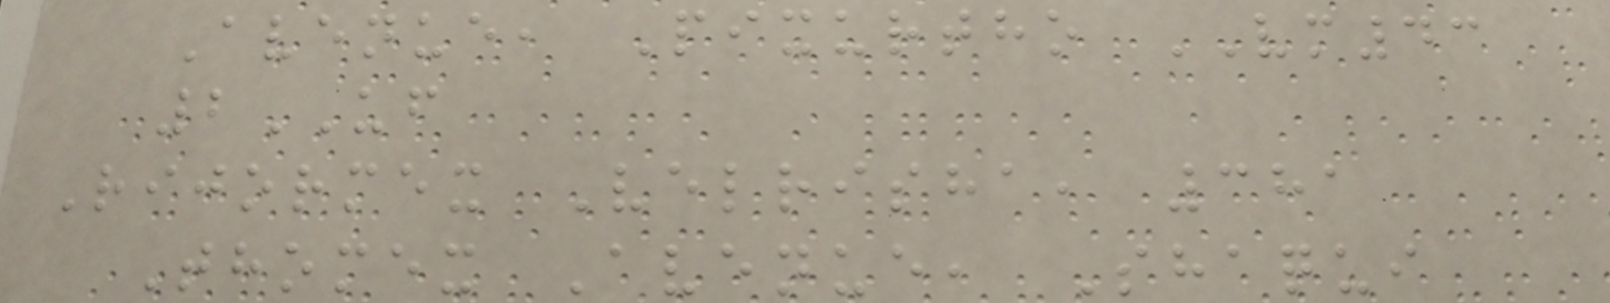Avenue, Pixurtho VM43
2UF
Rijormex Velrisha, 381
Thomex Avenue, Shaqui
